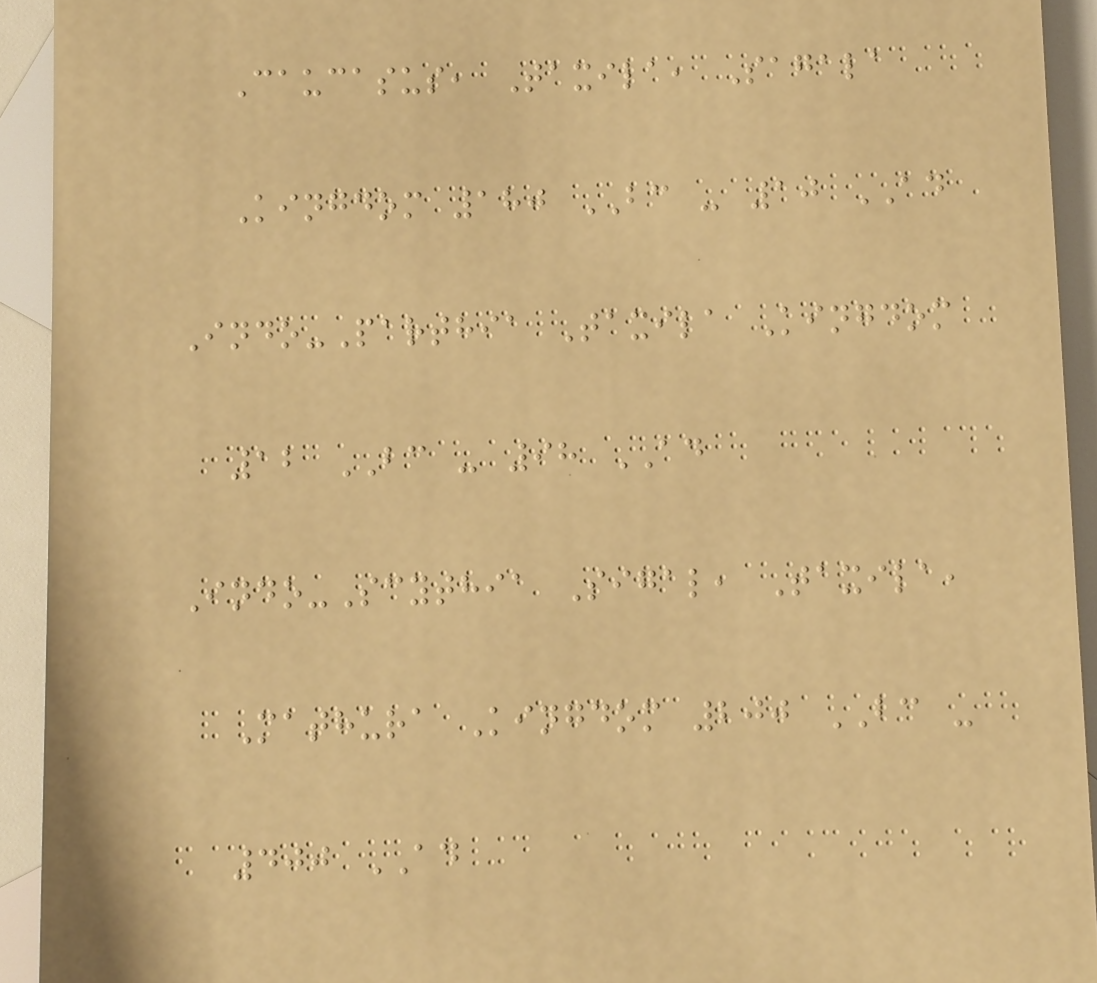Caucasus, Taxila, Sagala
Kingdom 180 BC - 10 AD
Indo-Parthia Taxila Kingdom
12 BC - 98 AD
Indo-Scythia Sigal, Taxila,
Mathura Kingdom 200 BC -
400 AD
